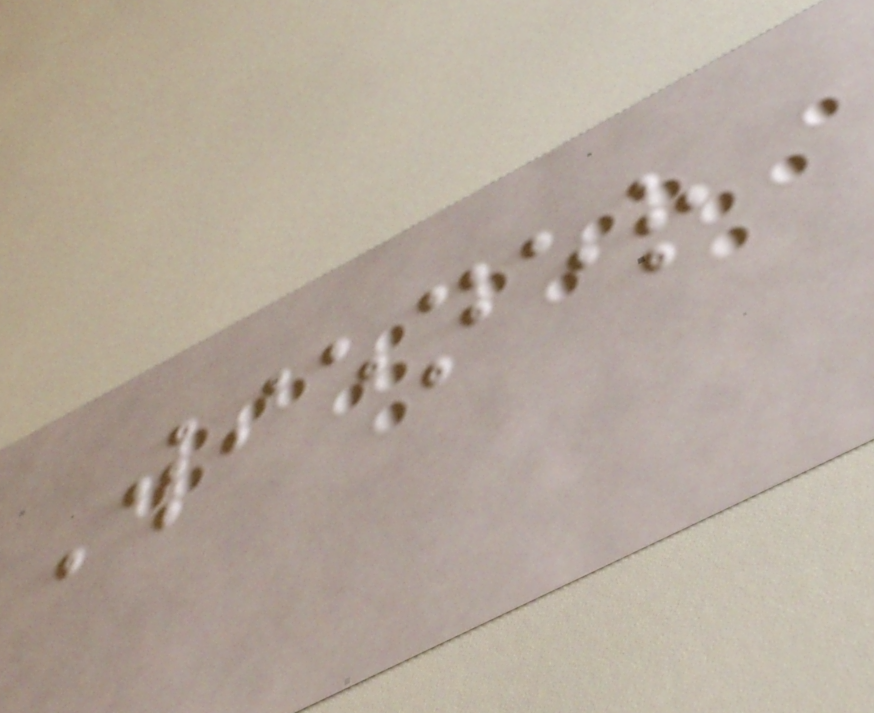Wiener
